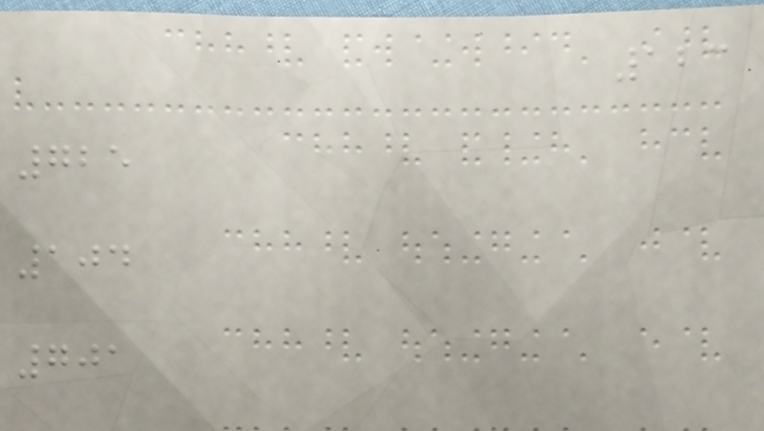123
725
104
701
